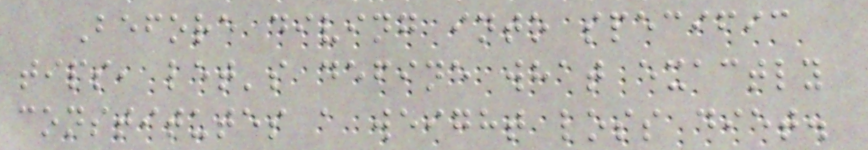Before diving into specific
tips, let's define what exactly
constitutes a weight loss diet.
